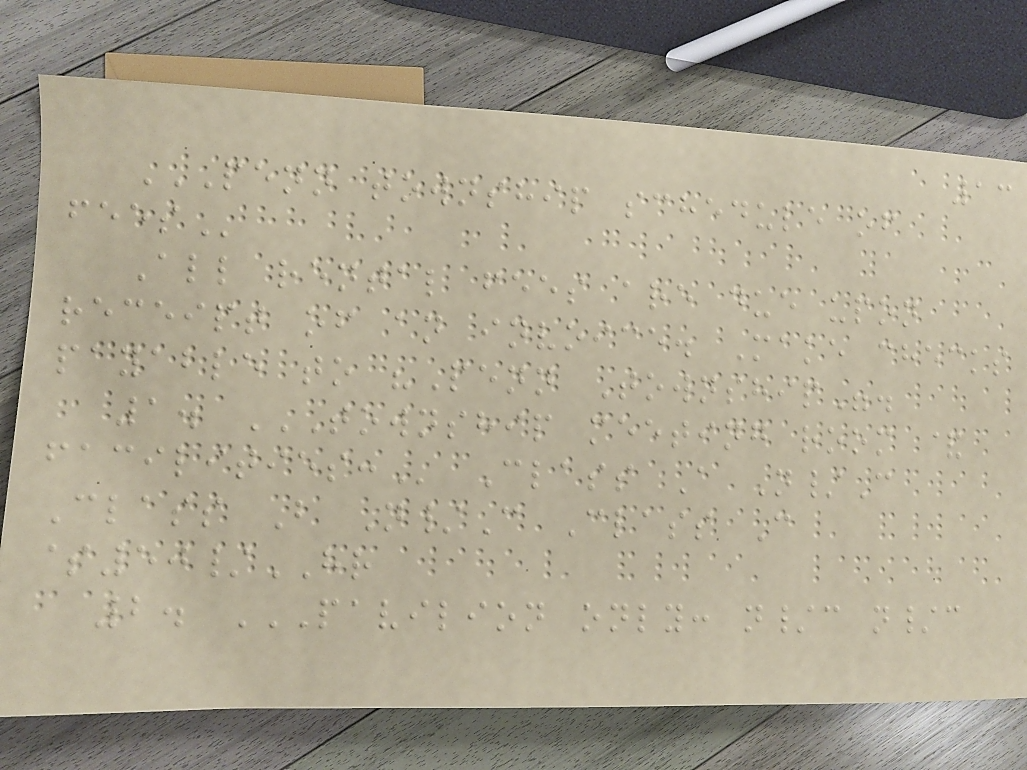13
PENN TOWNSHIP SCHEDULE OF
FEES
All rental fees are due upon
receipt of an invoice. Make checks
payable to "Penn Township".
1. TOWNSHIP MEETING ROOM &
FACILITIES: Class A N/C
Class B N/C Class C
$50/HR
2. PAVILION ONLY: N/C N/C
